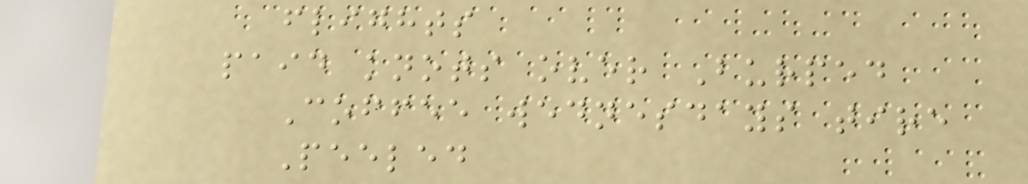flights
paid knots over Burped
Coffee wednesdays tire
Peeled
